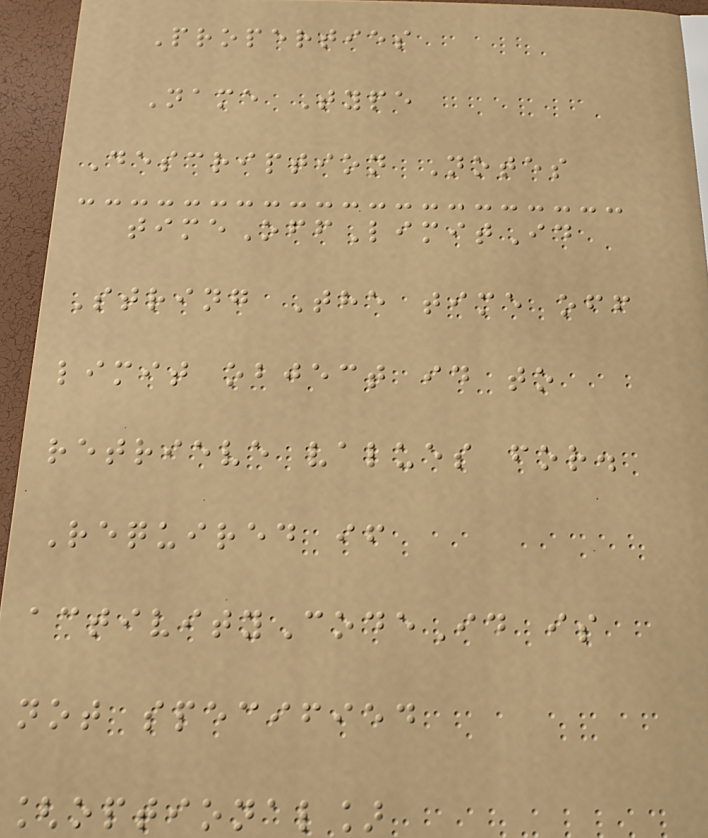Properties
Name Type
Description Notes
timeOffLimitId
String The time off
limit object id to
retrieve values for.
Required if
activityCodeId is
not specified
[optional]
